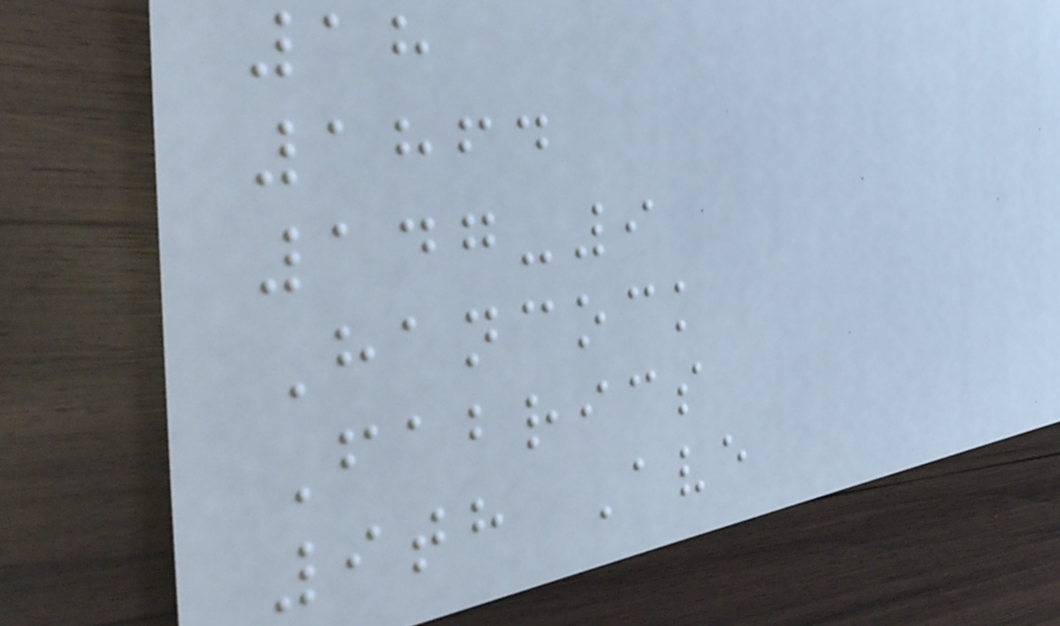18
1864
147-9
Hancock
Fabrics
9th Ave
